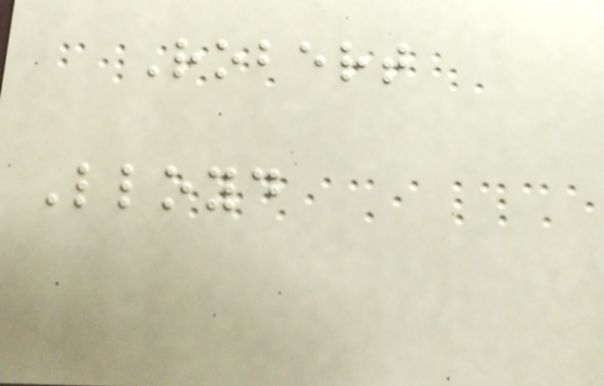Robert
Lloyd
